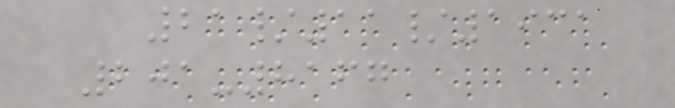21/11/1931
201-8167
